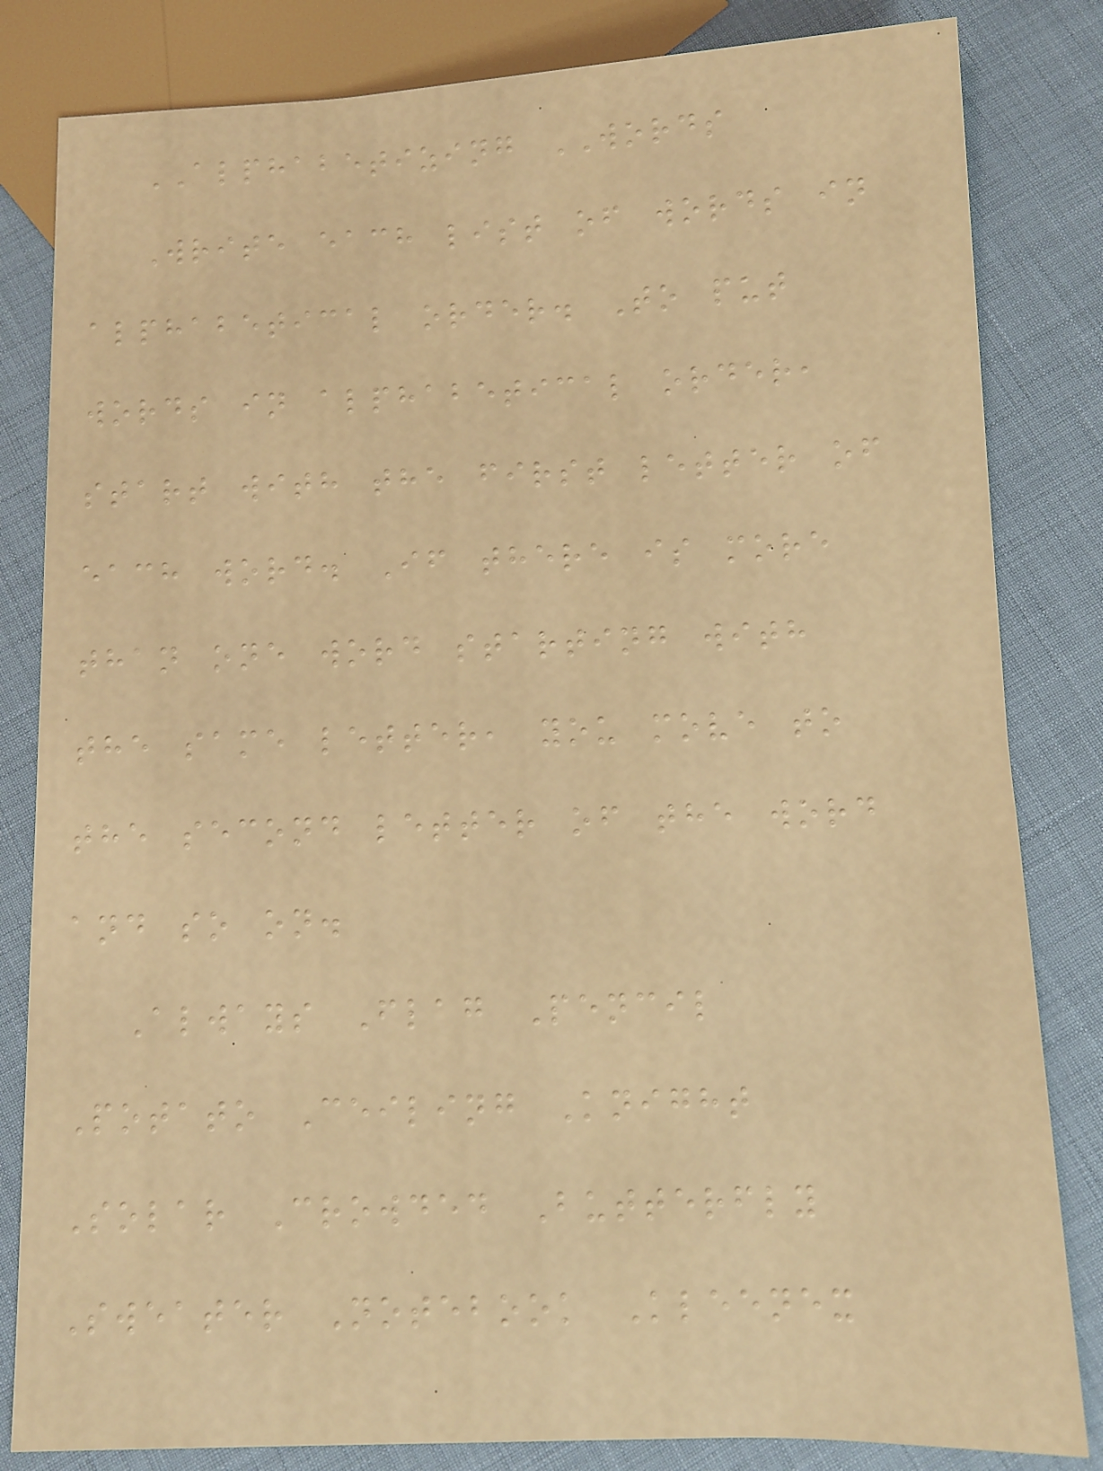ALPHABETIZING WORDS
Write each list of words in
alphabetical order. To put
words in alphabetical order,
start with the first letter of
each word. If there is more
than one word starting with
the same letter, you move to
the second letter of the word
and so on.
Always Flag Pencil
Potato Ceiling Knight
Solar Crowded Butterfly
Sweater Notebook Kleenex
